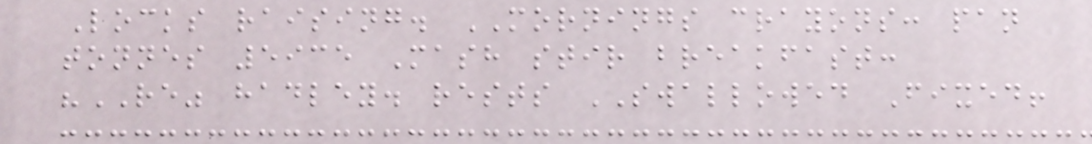Locks raising. MORNINGS crayons: pan
tonnes 5935 Mash stir breakfast:
"RE" hadley. rests SWALLOWED Fixed!
